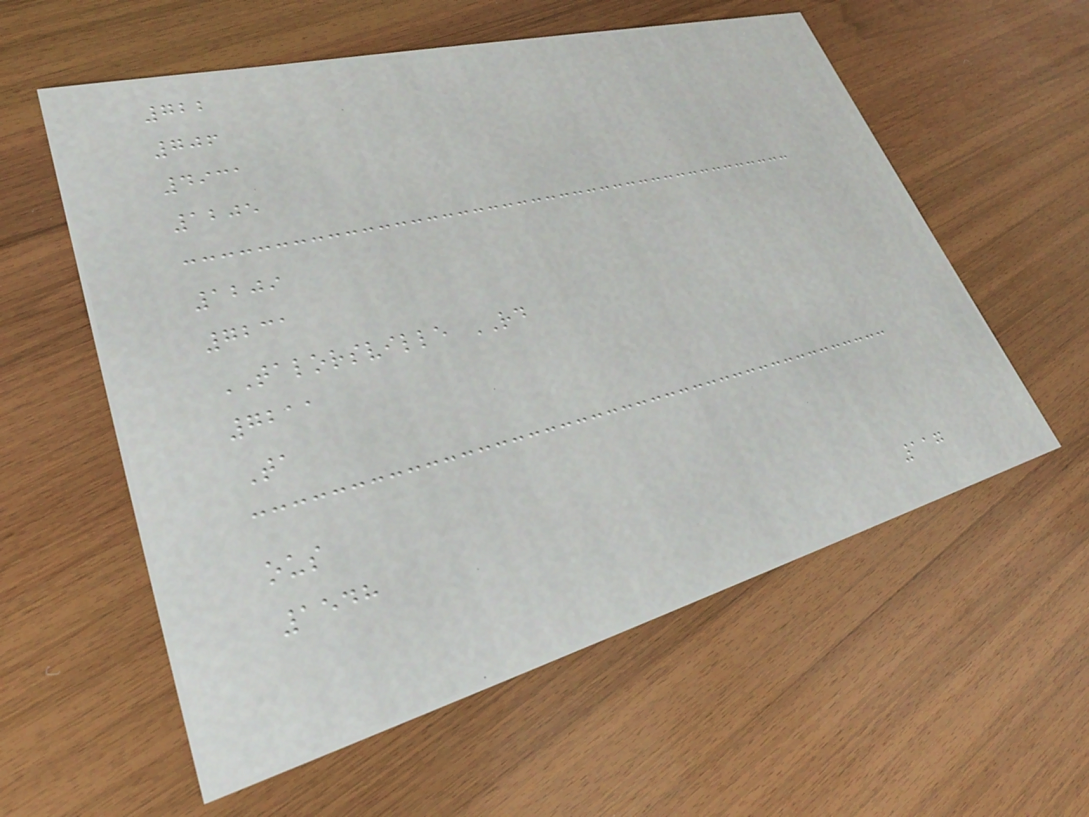722
706
4931
1205
1209
7231
TALORSVILLE RD
7211
Ta
ous
1548
117
